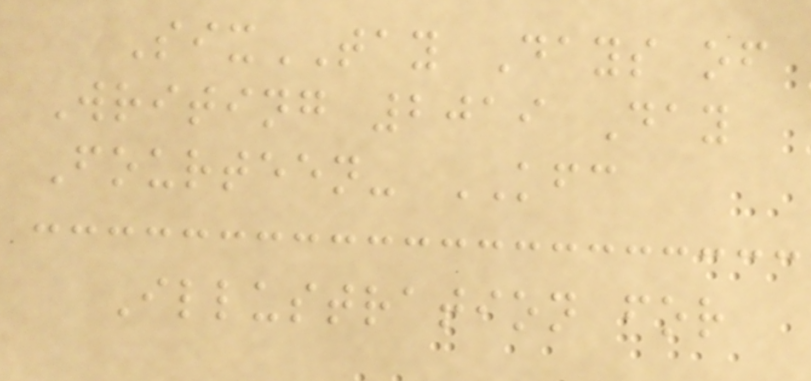SixTAY Days of
Writing 2019 Day
Fourteen- KFC
Illustration for
